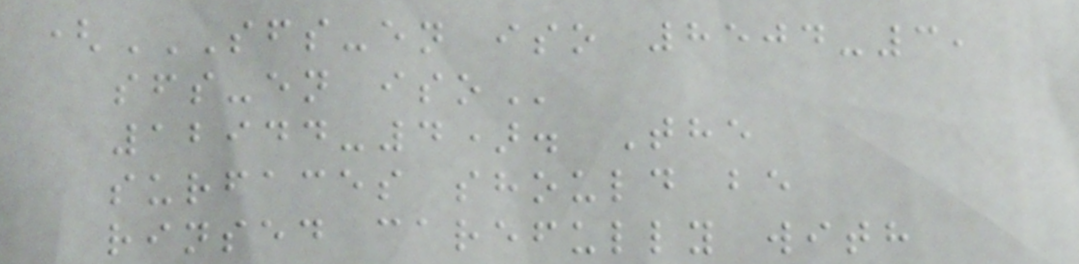(SFS-EN ISO 8504-3,
SFS-EN ISO
12944-4). The
surfaces should be
rinsed carefully with
